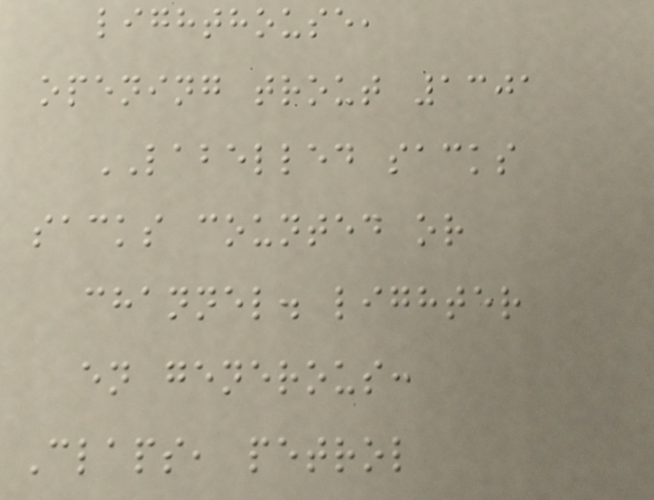lighthouse,
opening trout 1301
LABELLED sacks
sacks counted or
channel. lighter
en generous:
Claps, petrol
